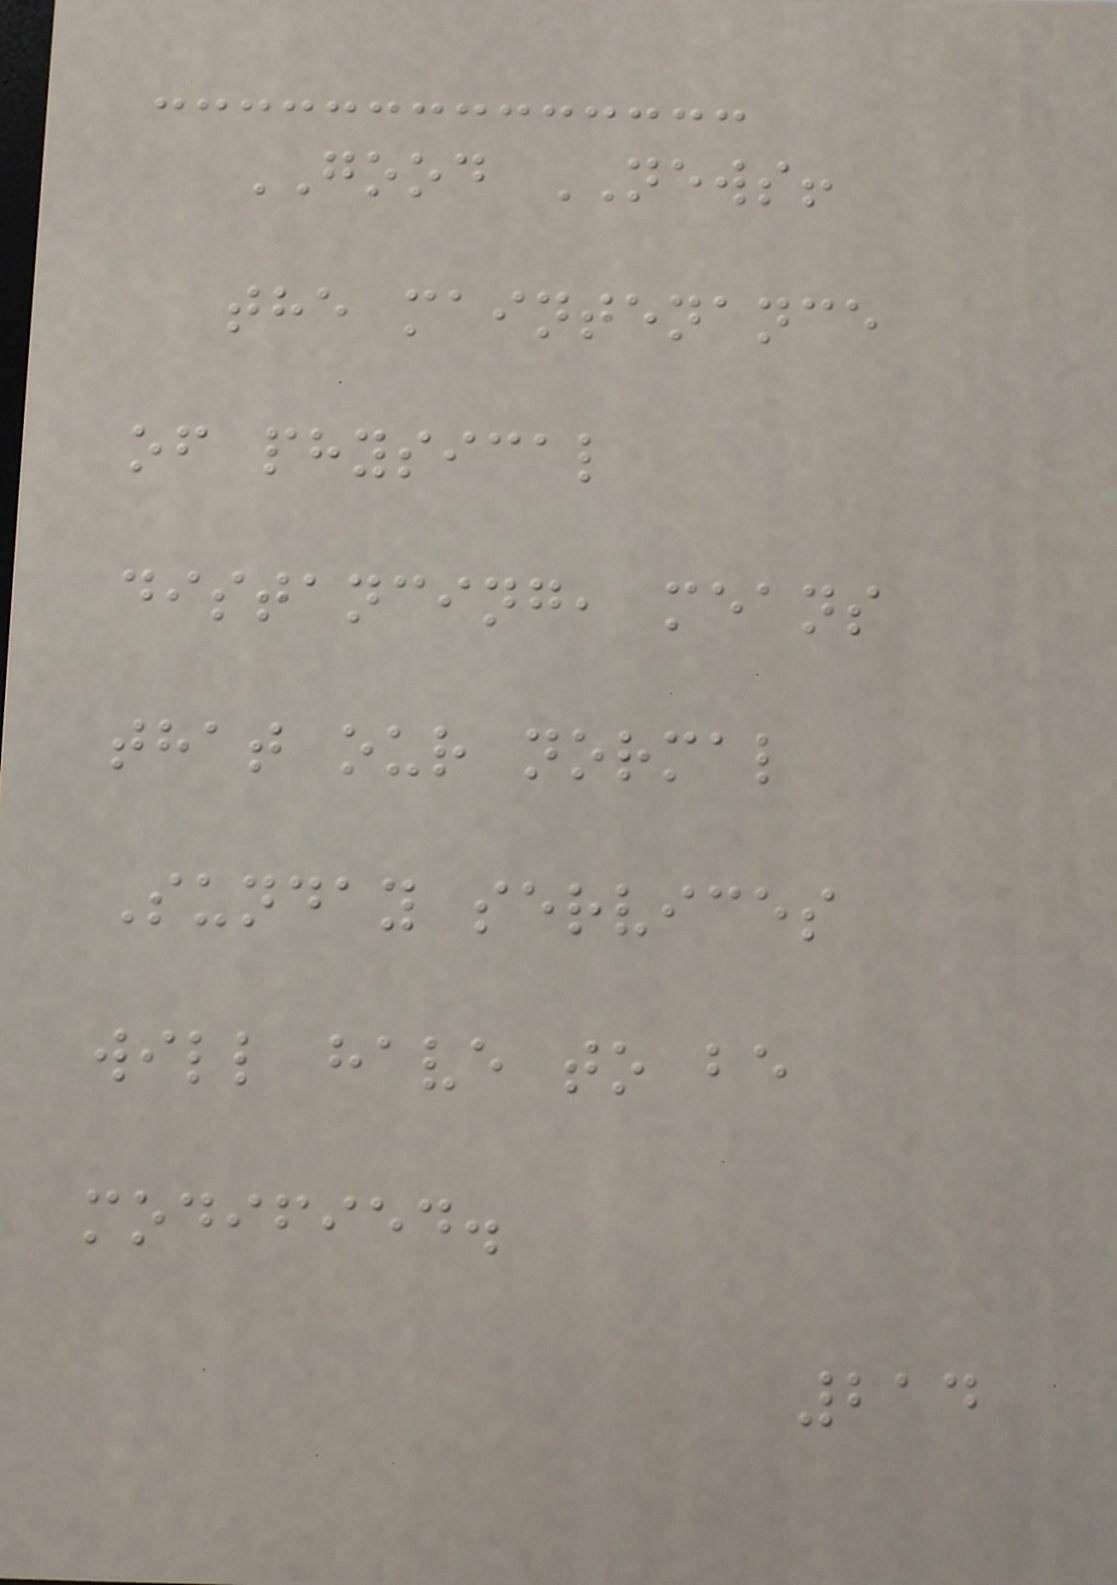GOOD NEWS!
the maintenance
of physical
distancing, means
that our normal
Sunday services
will have to be
modified.
214
